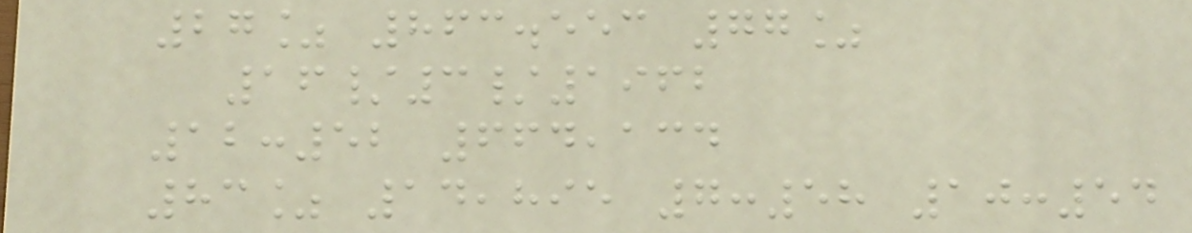27% 863.553 77%
16/3/1962
12:52 664,134
83% 14,895 7:58 10:54
